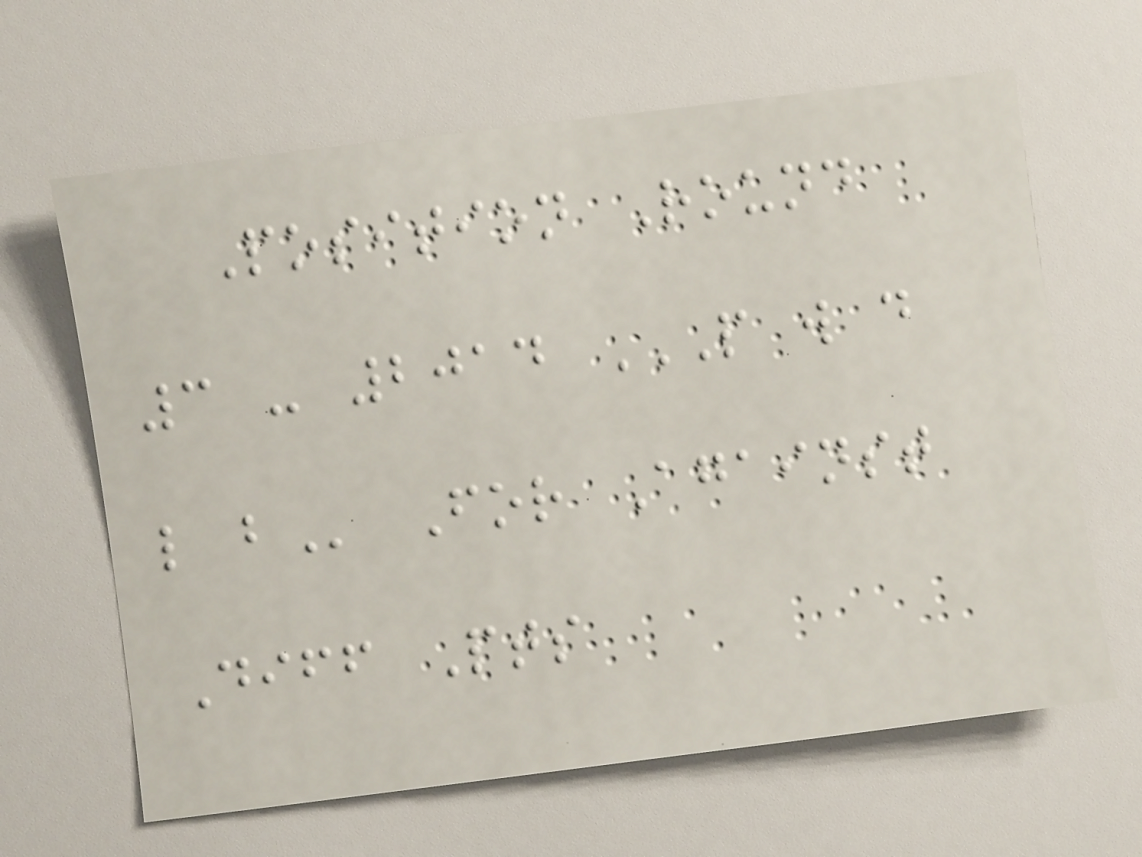Position Round
3 - 2014 P W D
L B For Against
Diff Pts
